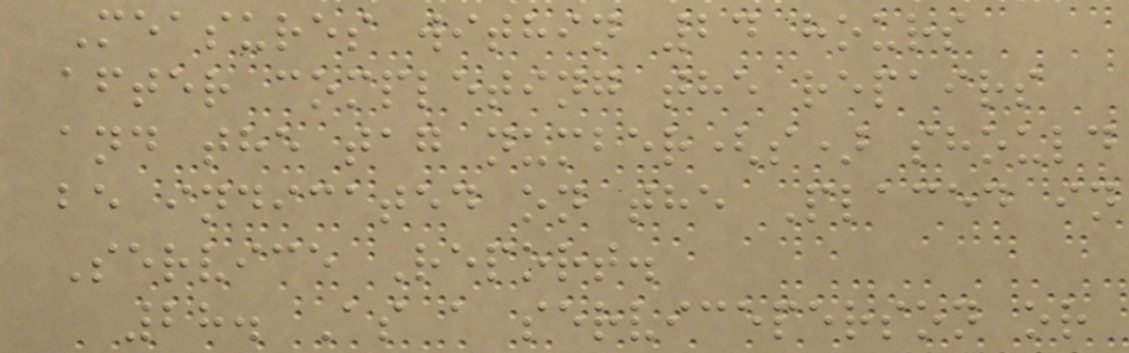Measures within 24 hours
after completing the repairs
and the tag number(s) should
be indicated on the Placed in
Service Report.
28. As a serviceperson or
